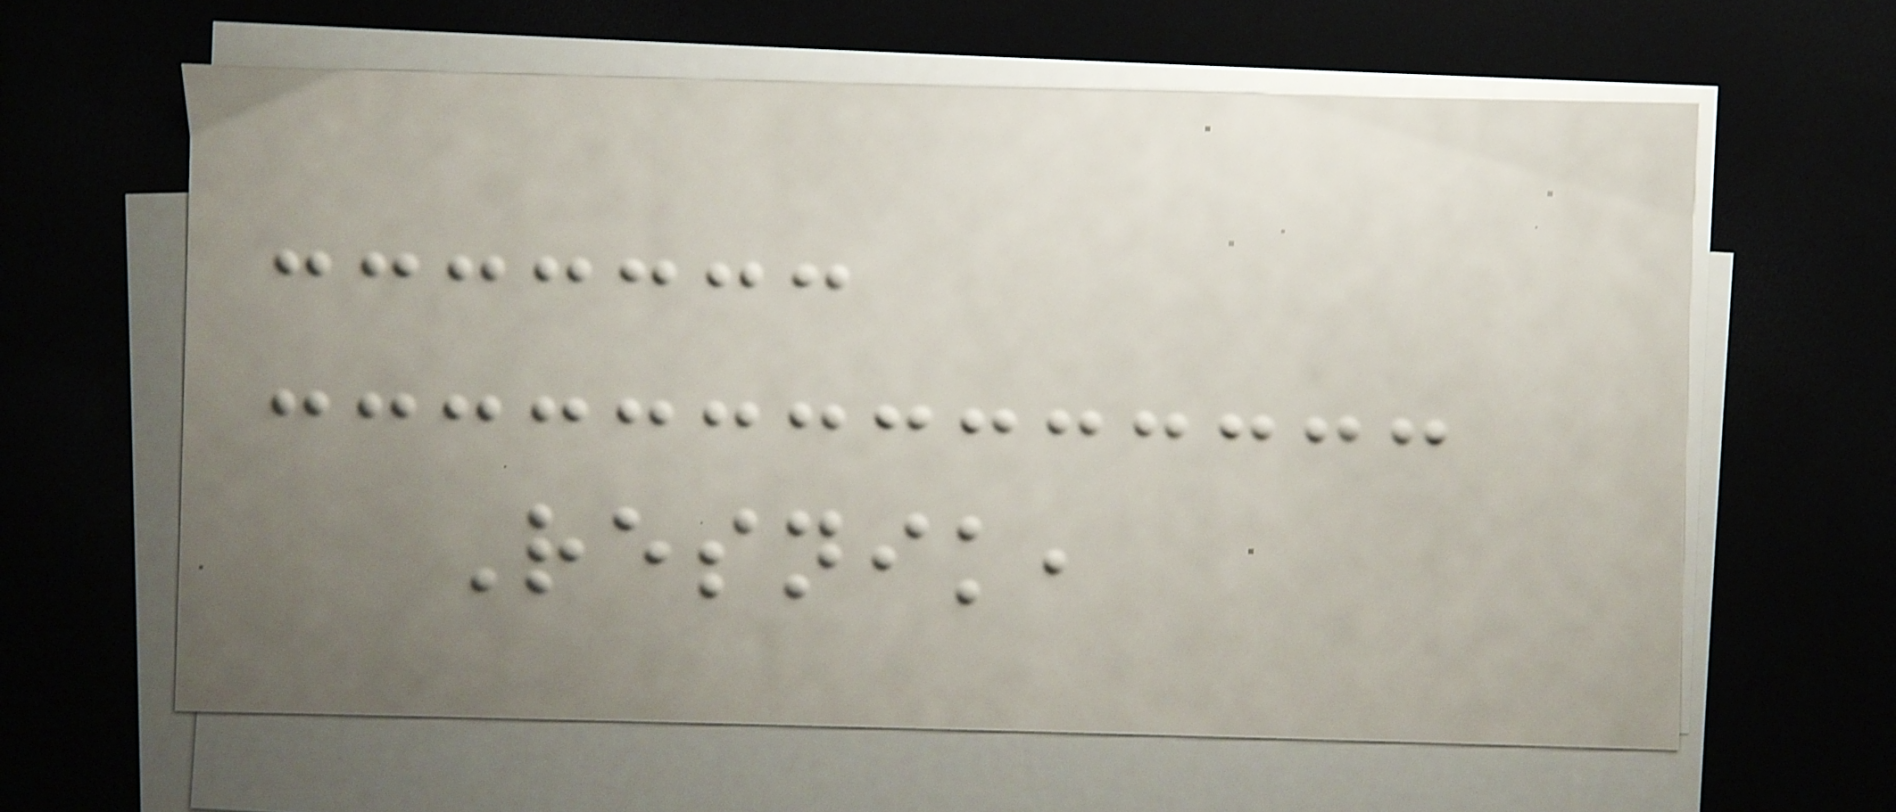Resnik,
